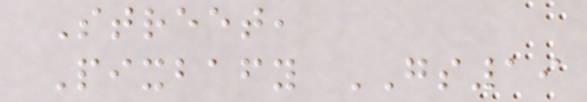Street,
Pixbafy GS19
